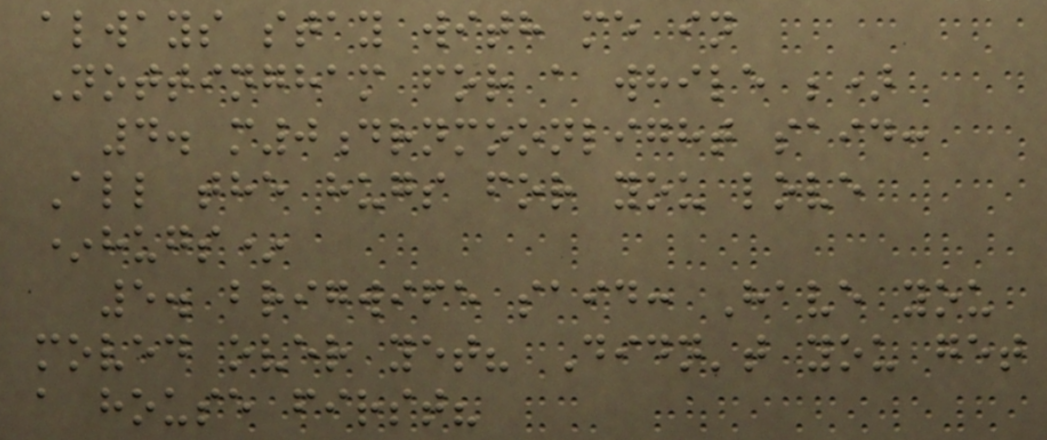always stay with me in
Nottingham for a while ;)
4. m0drnmoonlight said:
All the hugs for you love
*hugs*
5. brigwife said: Have you
moved over yet? Didn't you get
a house first?
